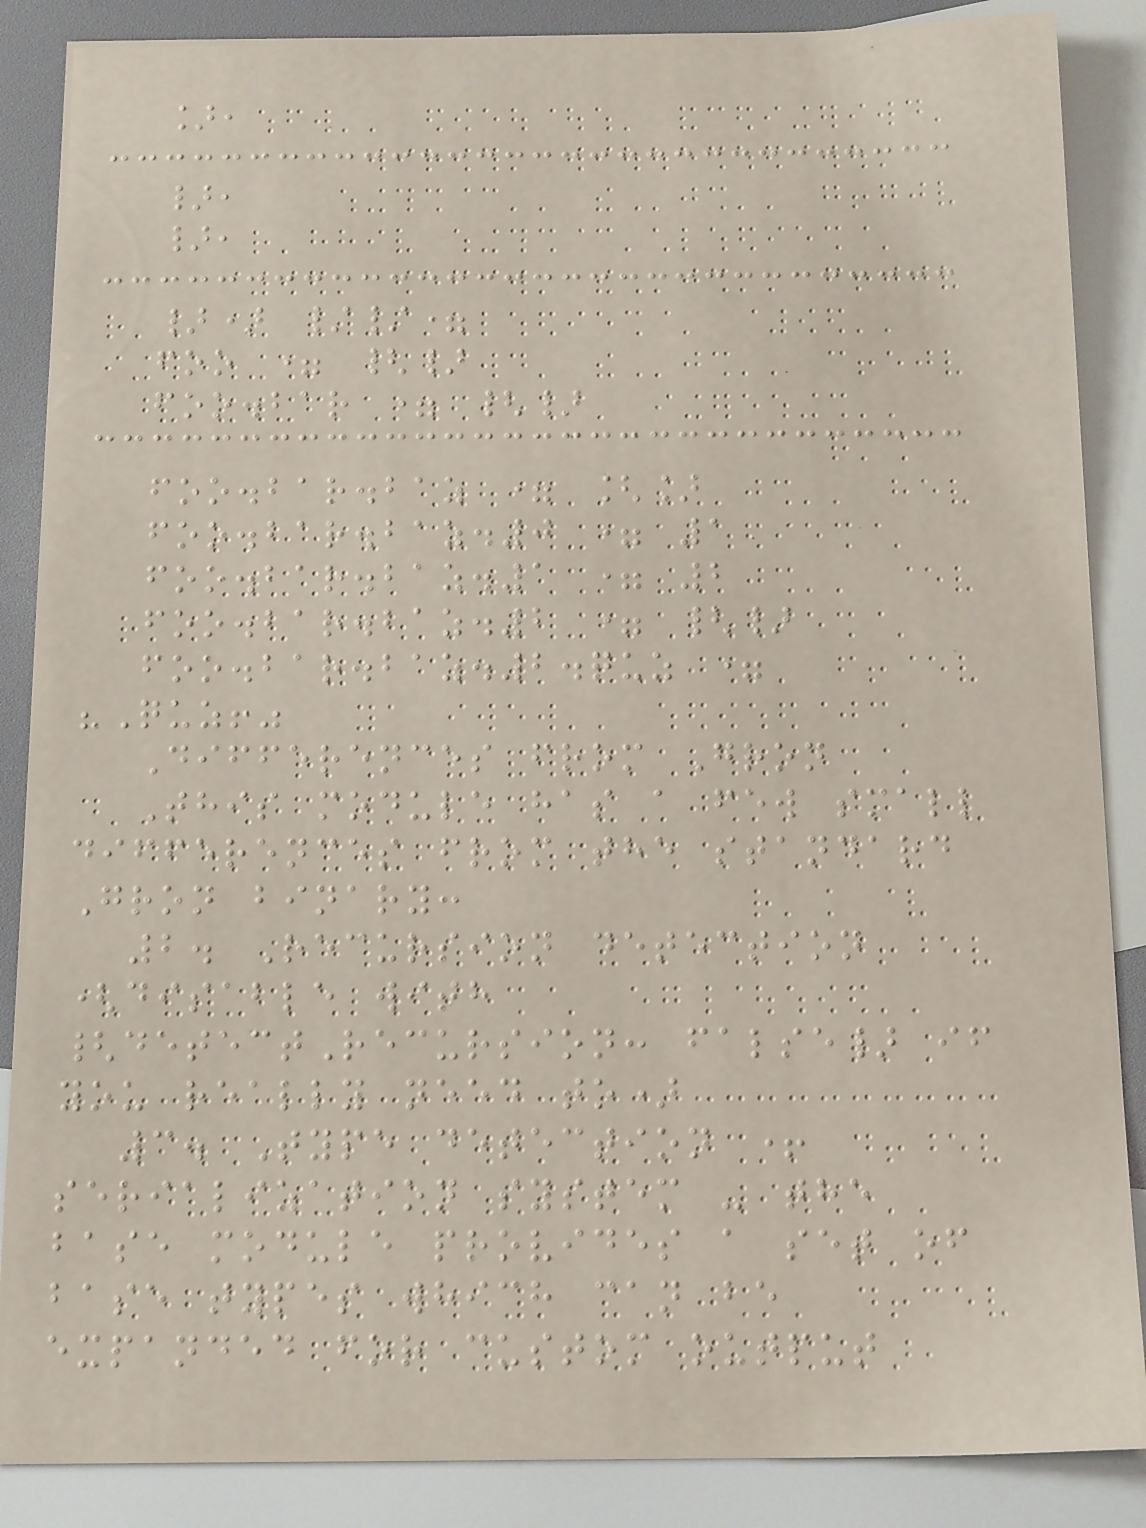],
},
},
}) //=
foo = {}
foo.bar = {}
foo.bar.baz = []
foo.bar.baz.0 = 1
foo.bar.baz.1 = 2
foo.bar.baz.2 = {}
foo.bar.baz.2.quz =
"Quz!"
Differences from Gron
This module has a few small
differences from the standard
Gron binary:
2. Recursion detection
(disable with
{detectRecursion: false} if
you really need to)
3. Type detection +
serialization system - the
base module provides a set of
base types which can be
expanded for custom output
